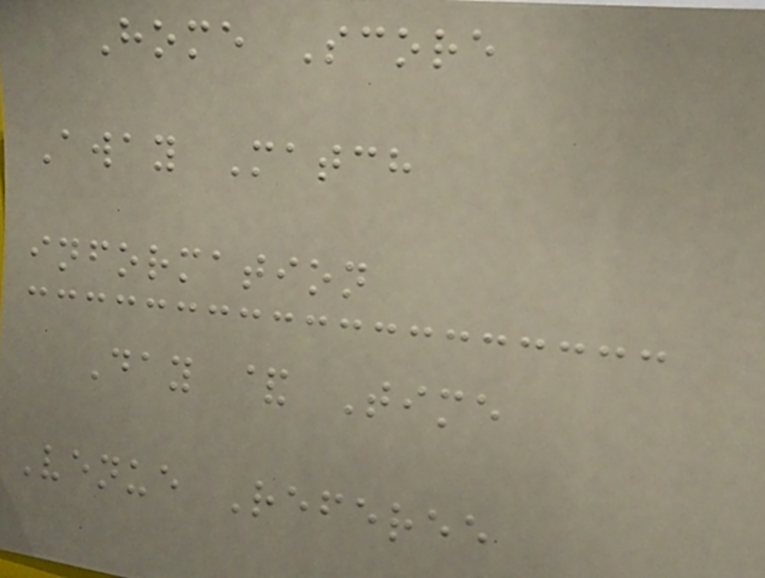Home Score
Away Match
information
Day & Time
Venue Referee
